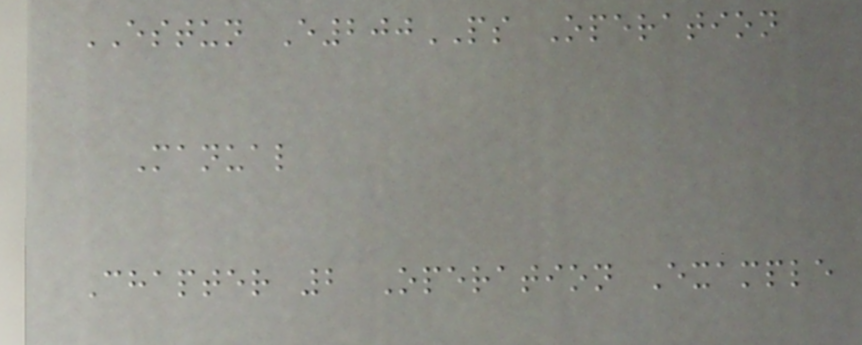ESTUN E200PS Operation
Manual
Chapter 2 Operation Example
